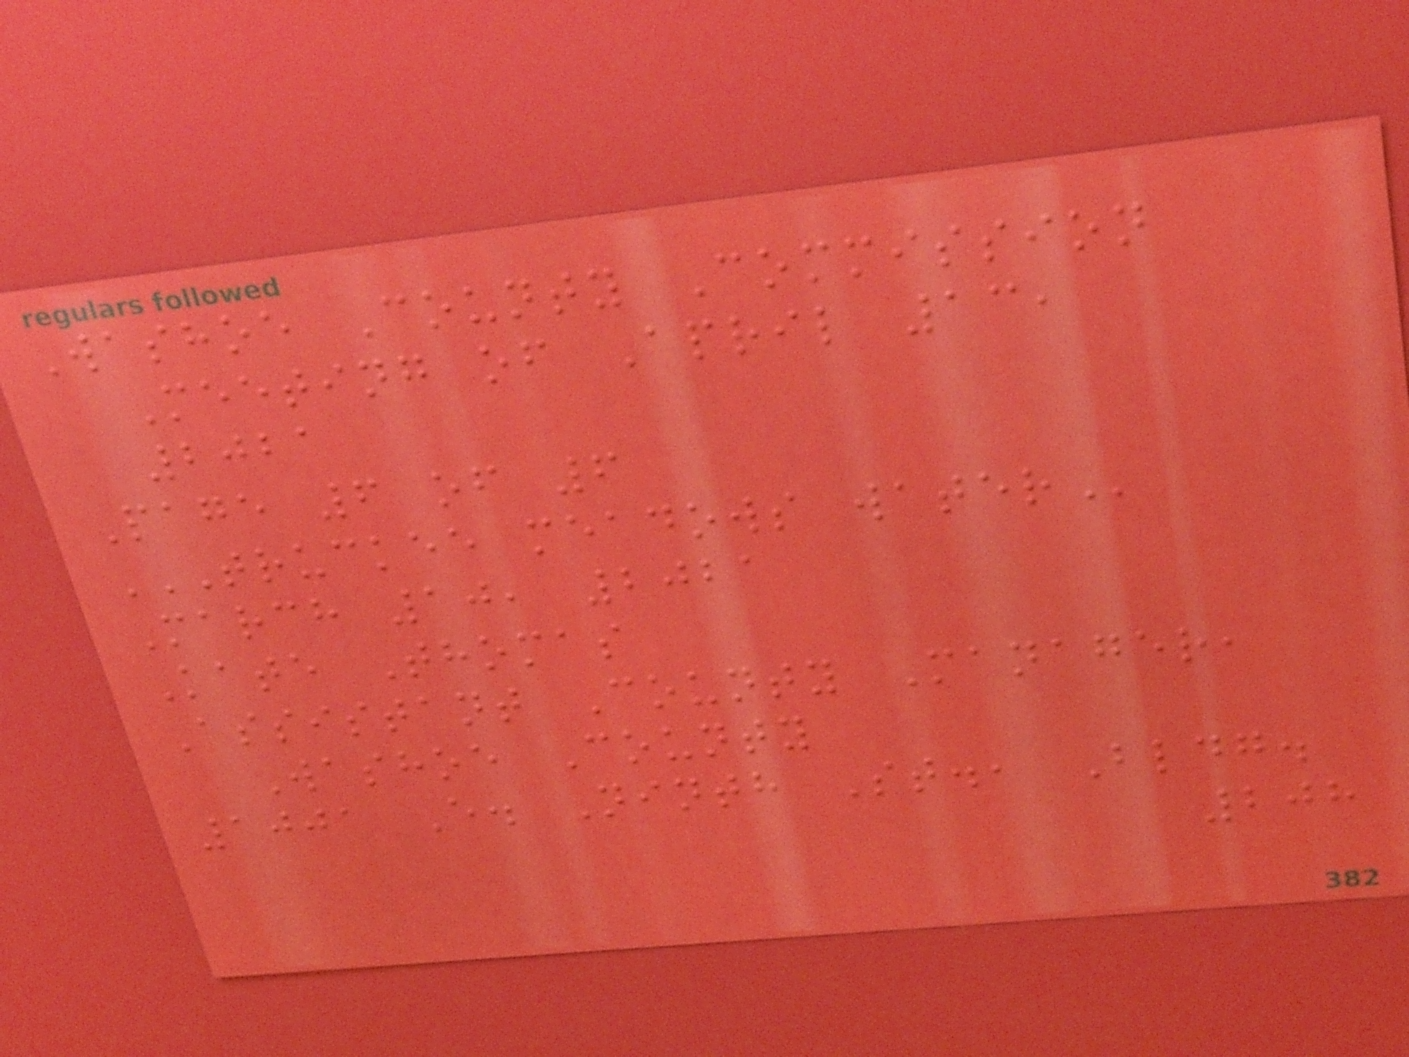Washoe County Commission
Meeting of April 13,
2021
Page 6 of 6
TRUCKEE MEADOWS WATER
March 10, 2021
Kate Thomas
Assistant County Manager,
Washoe County
1001 E. Ninth St., Bldg.
208
